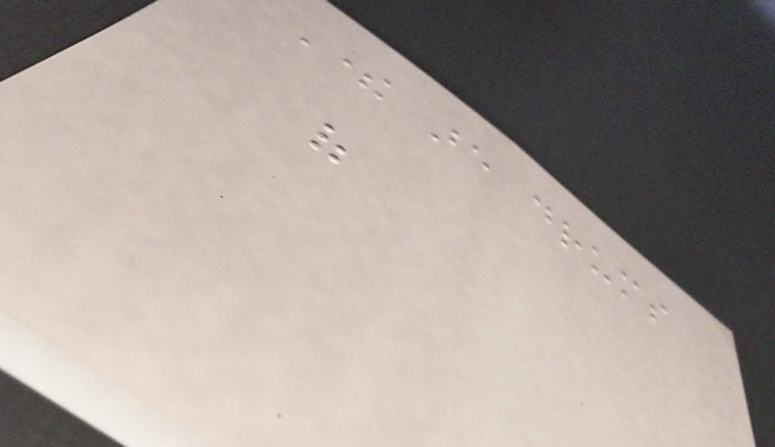There are drums
of
